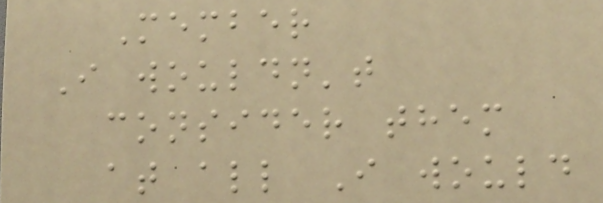Member
I wouldn't
consider them
at all I would
